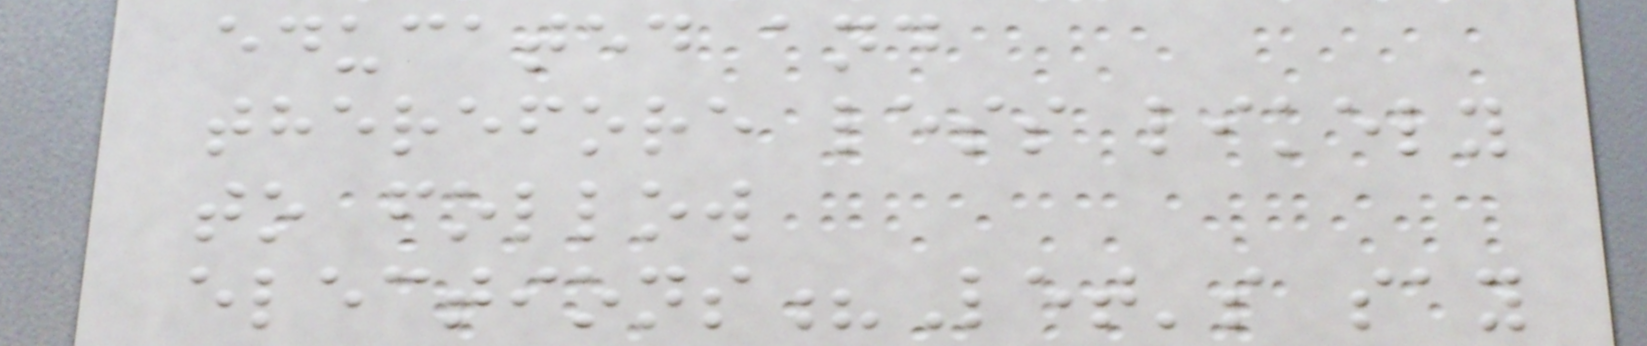educated and
therefore less likely
to follow
elections?Let's say
